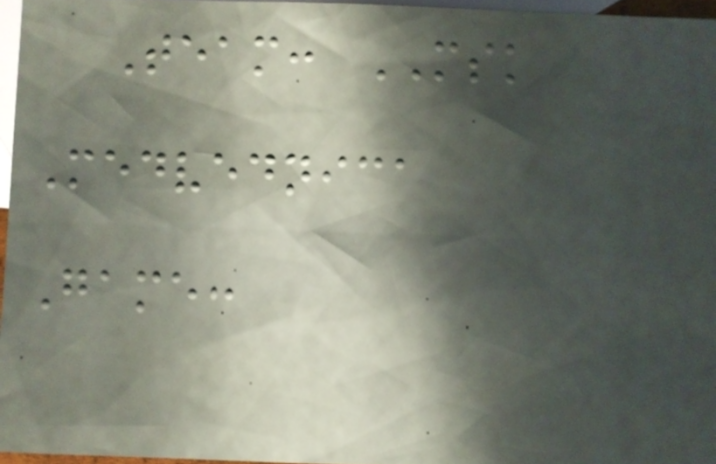Team: MSK
Medvednica
Game:
